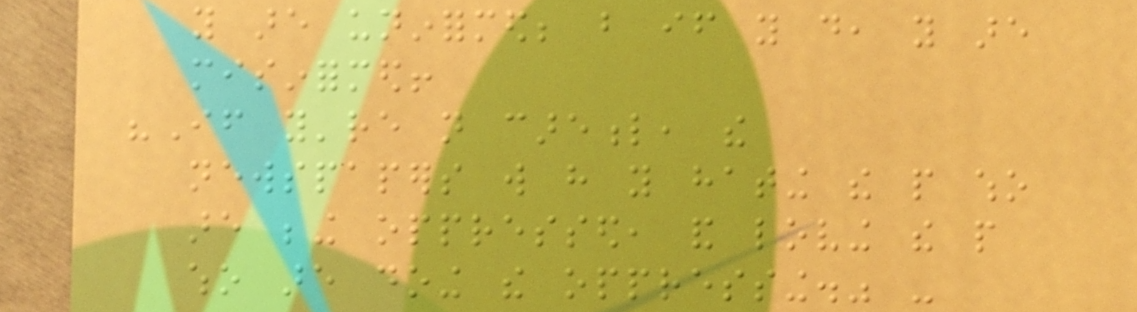you are uninformed; but if you do, you are
misinformed!
"If you're not careful, the
newspapers will have you hating the people who
are being oppressed, and loving the people
who are doing the oppressing." -
